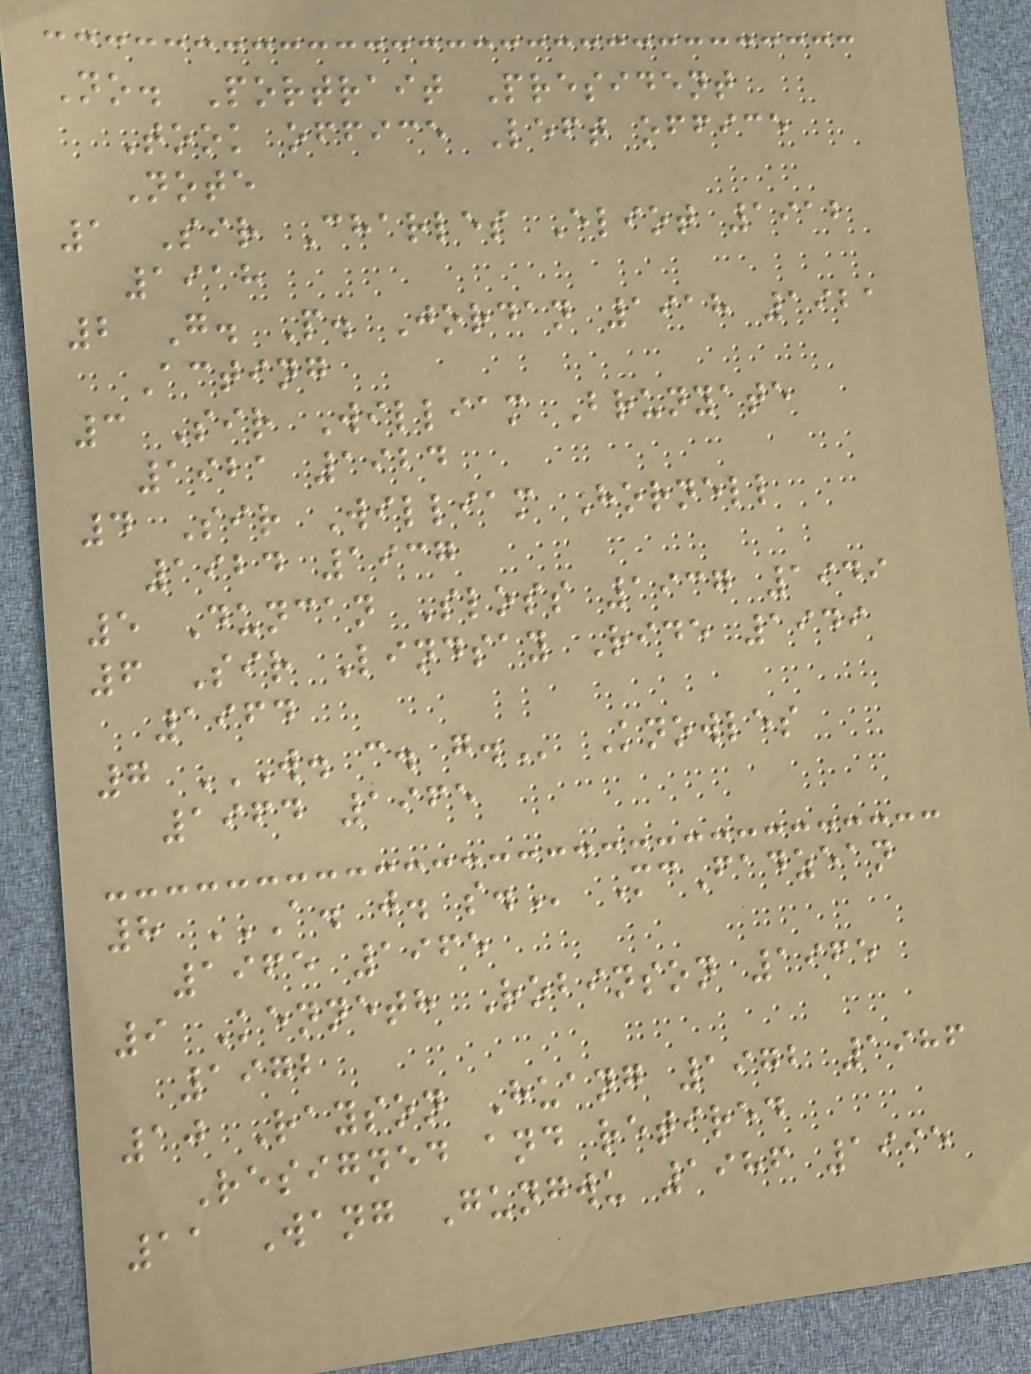No. Portrait President
Took office Left office
Note
1 Sir Charles Eliot 1912
1918
2 G. P. Jordan 1918 1921
Acting
3 Sir William Brunyate
1921 1924
4 Sir William Hornell
1924 1937
5 Duncan Sloss 1937 1949
6 Sir Lindsay Ride 1949
1964
7 W. C. G. Knowles
1964 1965
8 A. J. S. McFadzean
1965 1965
9 Kenneth Robinson 1965
1972
10 Rayson Huang 1972 1986
Resigned and retired
11 Wang Gungwu 1986 1995
